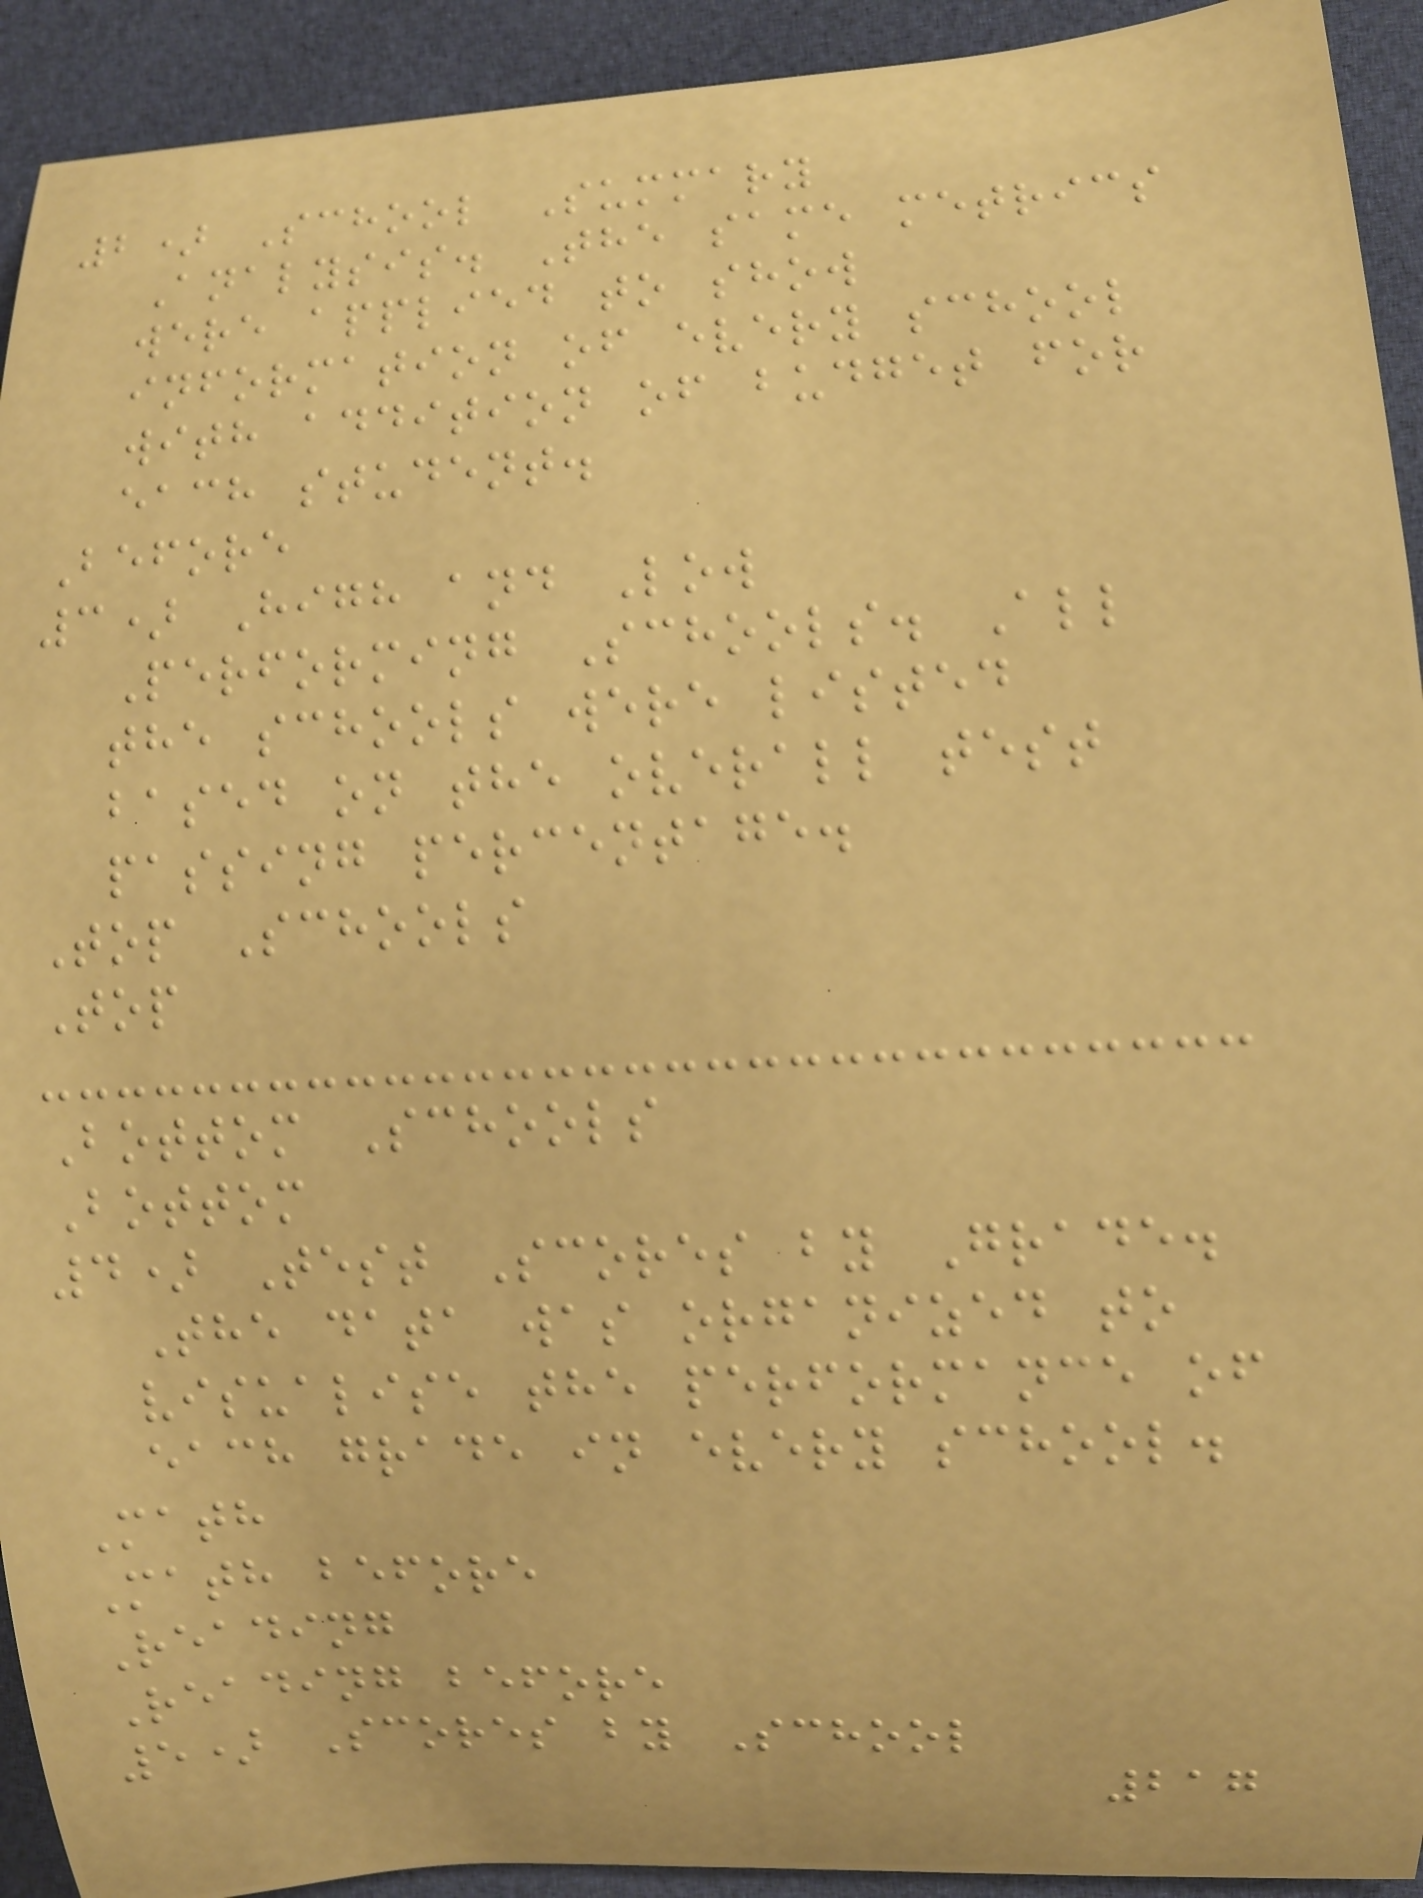2) School Summary
Analysis. The same metrics
were applied to show
information of every school
with addition of budget for
each student.
Before
3) High and Low
Performing Schools. All
the schools were listed
based on the overall test
passing percentage.
Top Schools
Top
Bottom Schools
Bottom
4) Test Scores by Grade.
The data was organized to
visualise the performance of
each grade in every school.
Math
Math before
Reading
Reading before
5) Scores by School
217
